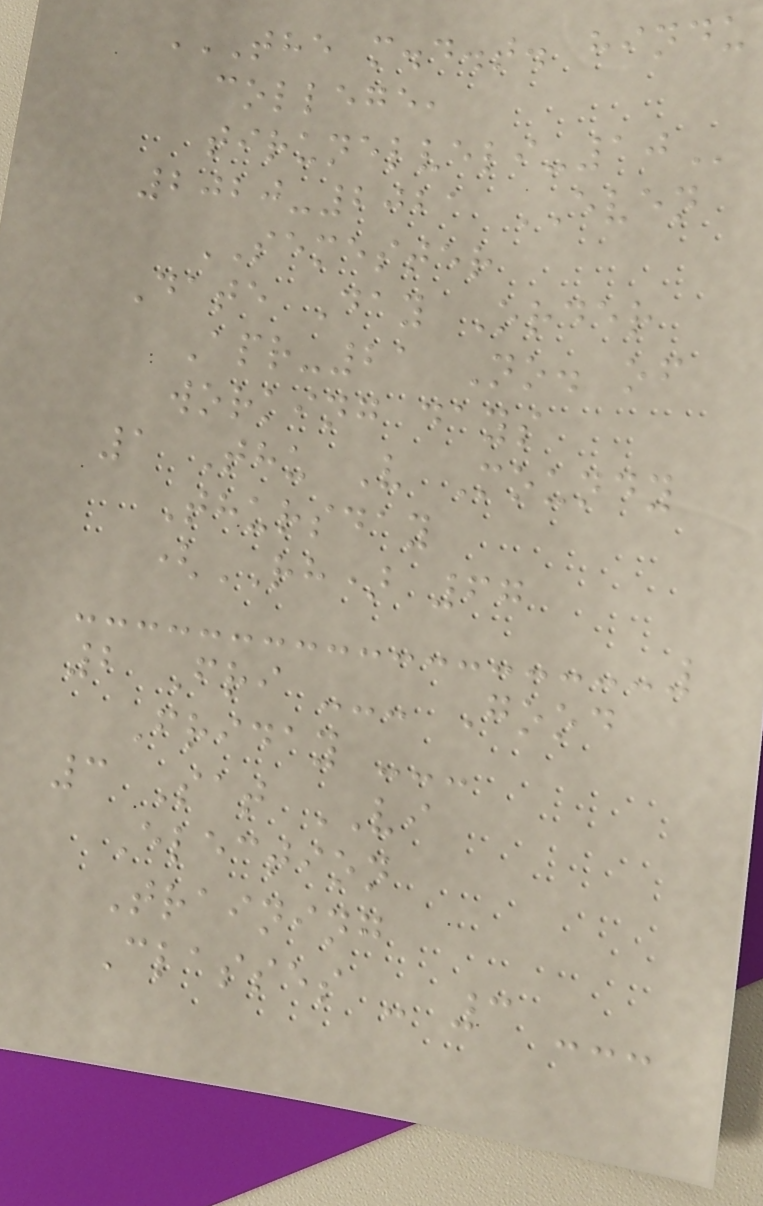THE M.D.T. HINDU
COLLEGE,
TIRUNELVELI-10
2020-2021 EVEN
SEMESTER
Date Day Order
Apr-21 No. of
working days
1 Thu V Moundy
Thursday
(RH) 67
2 Fri --- Good
Friday ---
3 Sat VI
Election
Training
Classes - 3 ---
